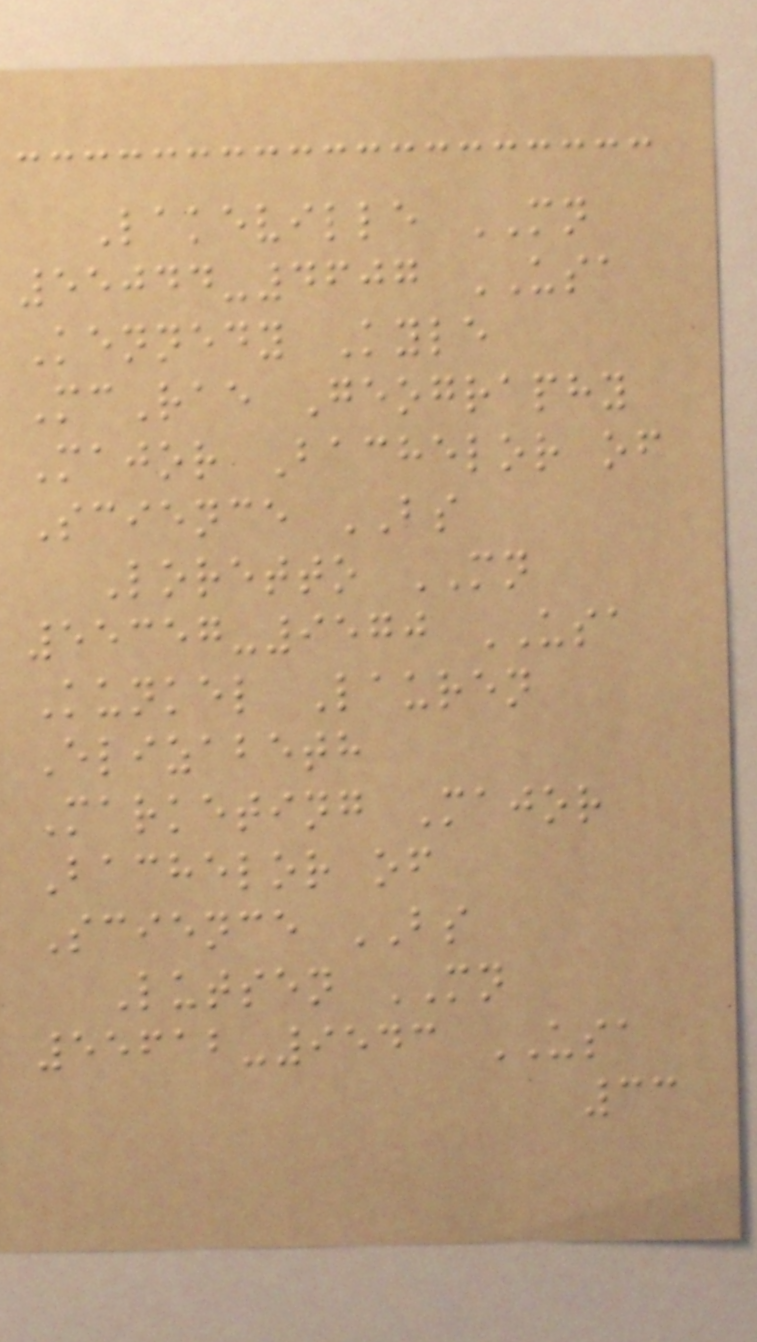Lakeville MN
55044-4607 USA
Kennedy Kyle
McRae Geography
Major Bachelor of
Science BS
Loretto MN
55357-9570 USA
Kunkel Lauren
Elizabeth
Marketing Major
Bachelor of
Science BS
Lutsen MN
55612-9543 USA
33
